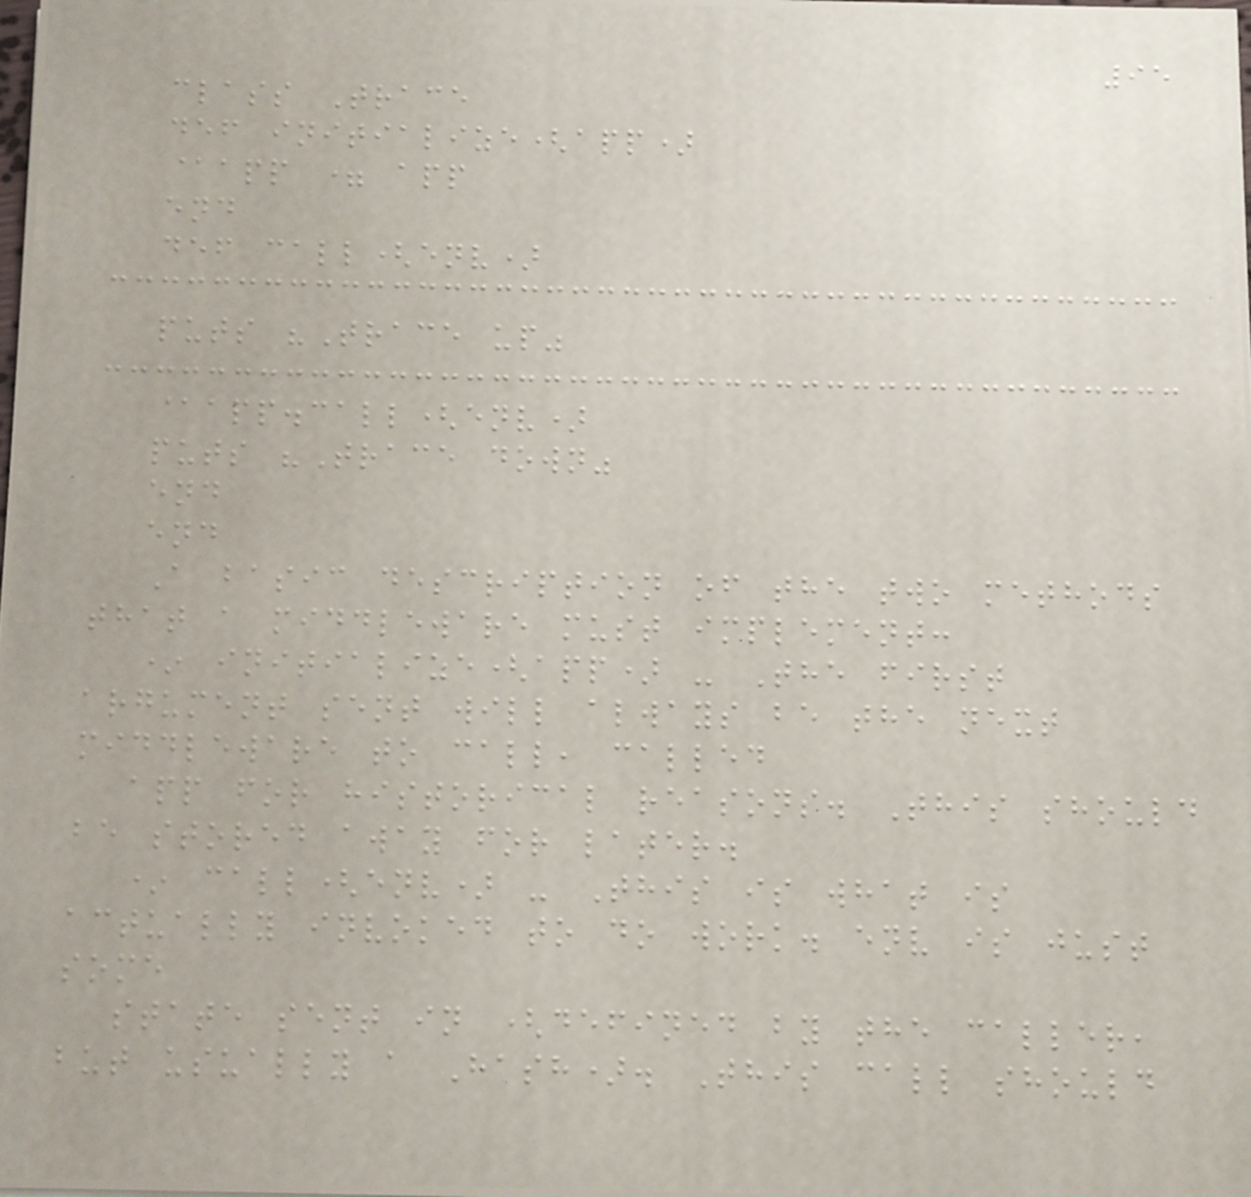95
class Trace
def initialize(app)
@app = app
end
def call(env)
puts "Trace up"
@app.call(env)
puts "Trace down"
end
end
A basic description of the two methods
that a middleware must implement:
* initialize(app) - The first
argument sent will always be the next
middleware to call, called
app for historical reasons. This should
be stored away for later.
* call(env) - This is what is
actually invoked to do work. env is just
some
state sent in (defined by the caller,
but usually a Hash). This call should
